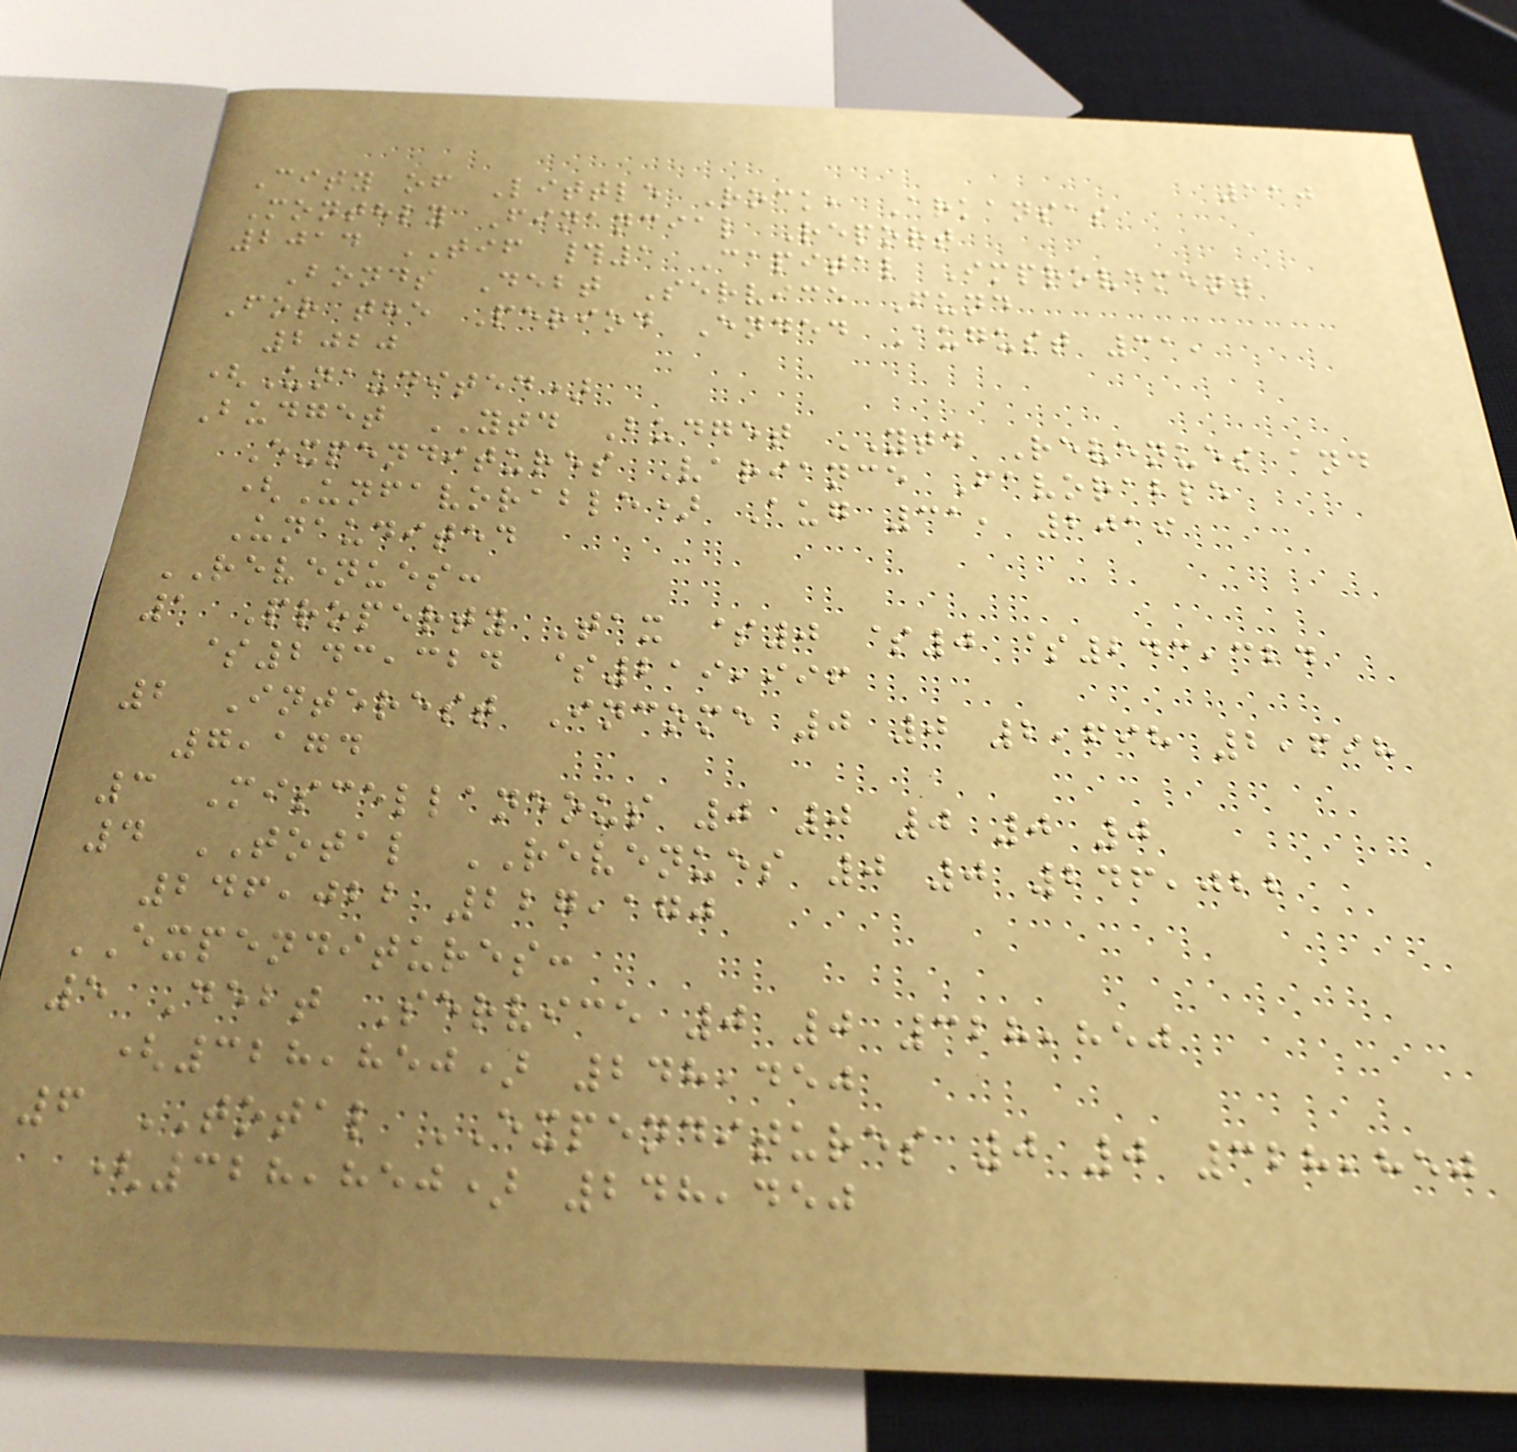110
City of Little Rock, Arkansas
Monthly Financial Report
2014 TIF #1 Capital Improvement
Bonds Debt Service Fund
For the Period Ended August 31,
2020
(Unaudited)
Budget YTD Budget YTD Revenues and
Expenditures Variance Favorable
(Unfavorable) Aug 31, 2019
Unaudited
REVENUES:
1 Property Tax $0 $0 $243,324
$243,324 $219,996
2 Interest Income 0 0 2,698 2,698
7,174
3 Miscellaneous 0 0 0 0 0
4 TOTAL REVENUES 0 0 246,022
246,022 227,170
EXPENDITURES:
5 Debt Service 0 0 328,850
(328,850) 248,450
6 TOTAL EXPENDITURES 0 0 328,850
(328,850) 248,450
